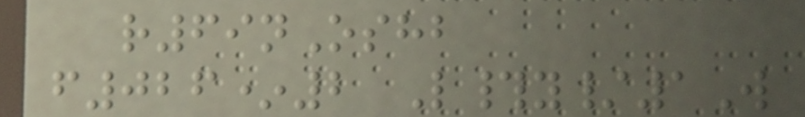r69nOshb
f026*2 L#y/1W
